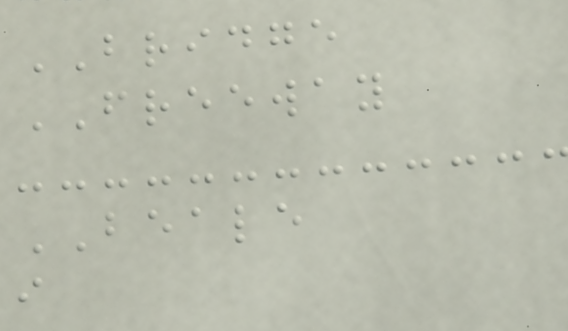BRIDGE
FREEWAY
BEALE
i
